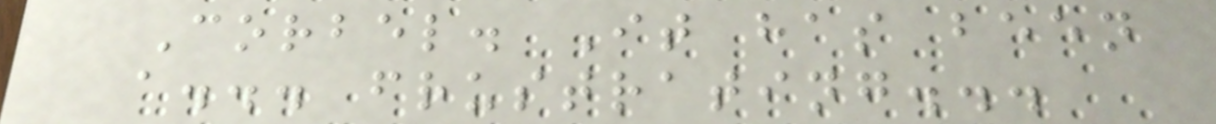Corbel. It has been
a... frustrating...
